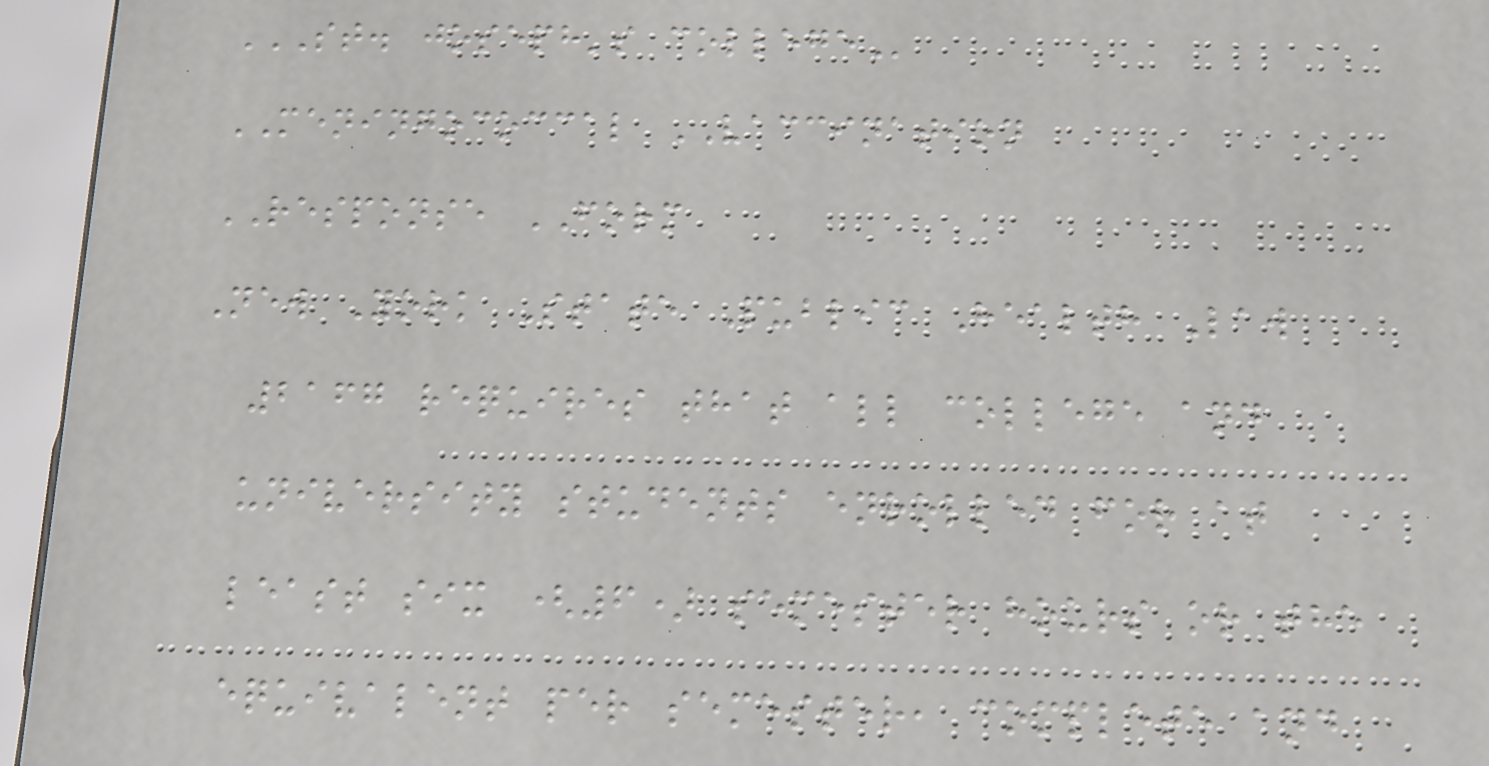ST. JOSEPH'S COLLEGE
MENINGOCOCCAL VACCINATION
RESPONSE FORM
New York State Public Health Law
2167 requires that all college and
university students enrolled for at
least six (6) semester hours or the
equivalent per semester, complete and
